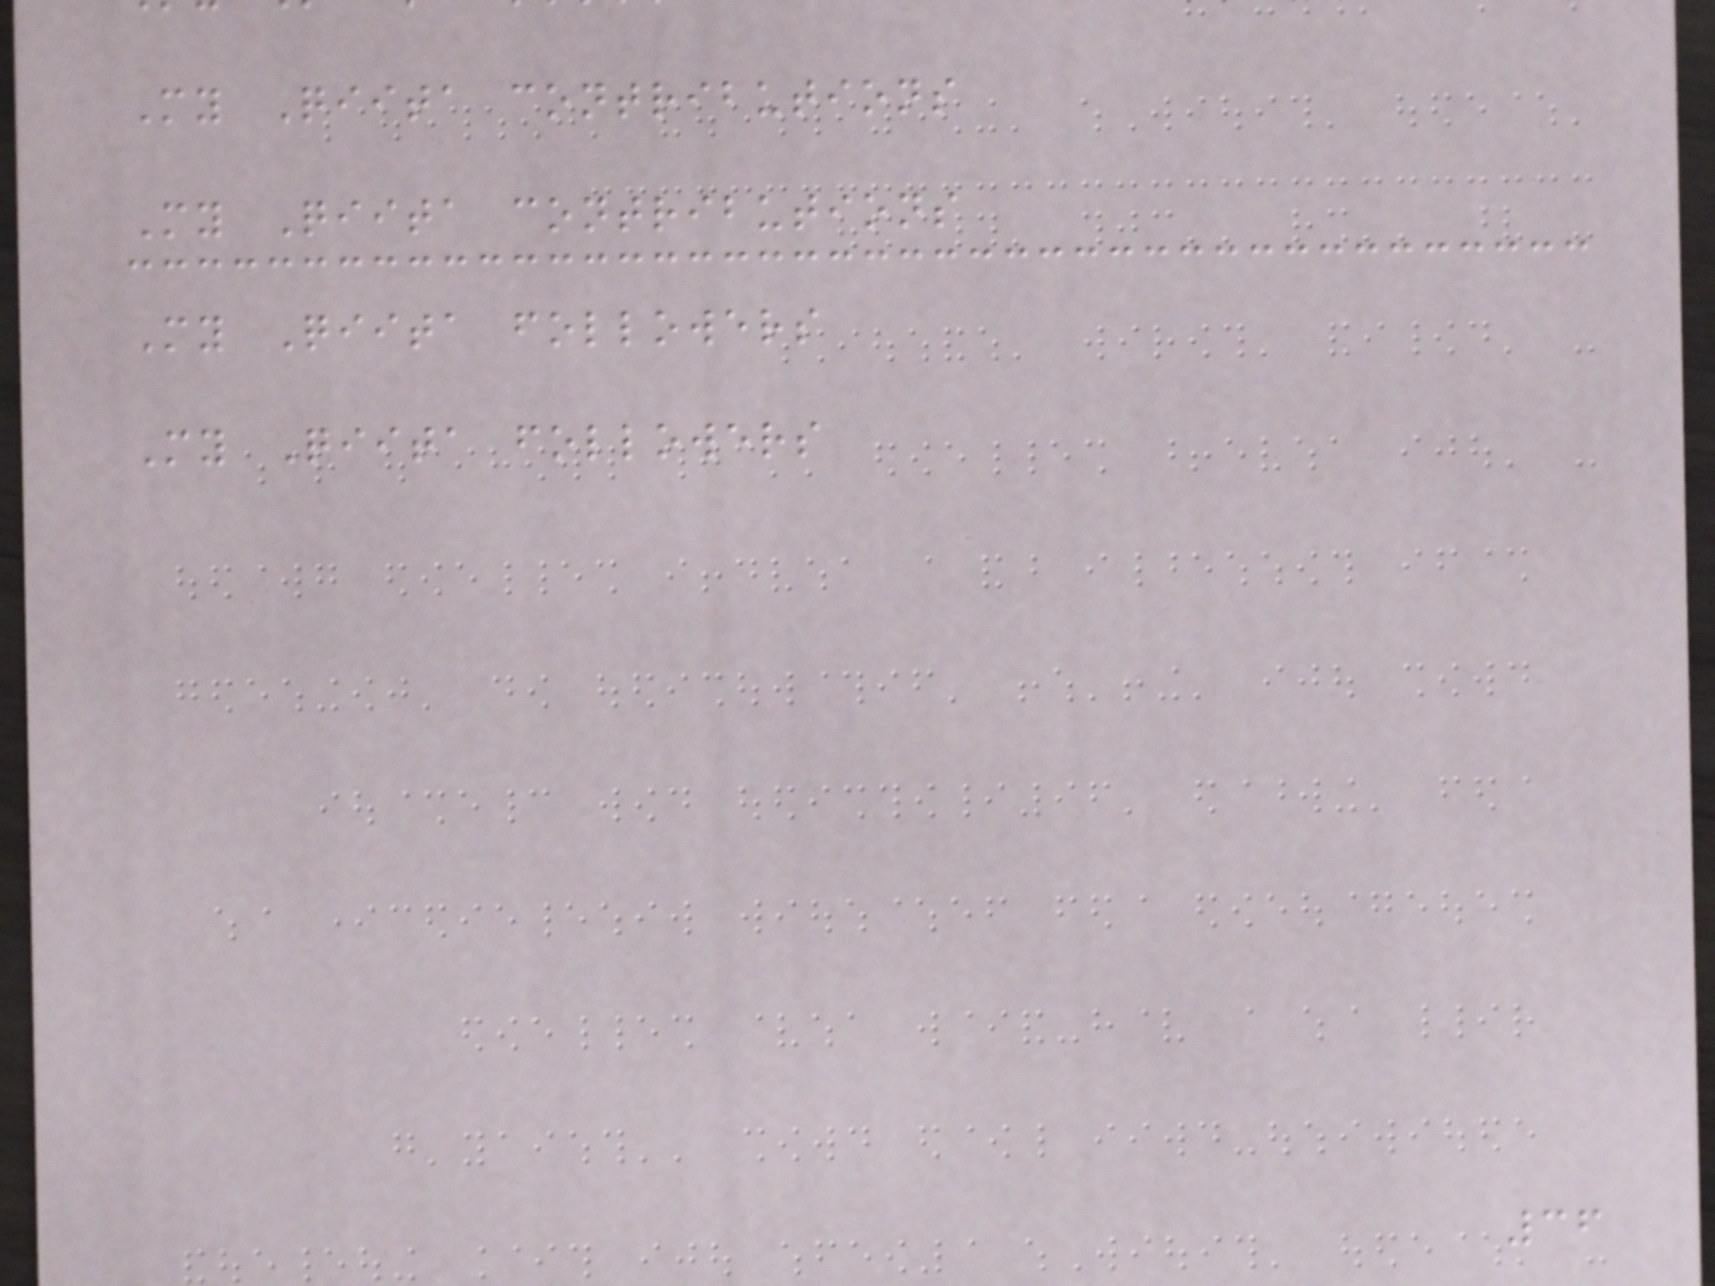My Qiita contributions
My Qiita contributions
My Qiita followers
My Qiita followers
36
